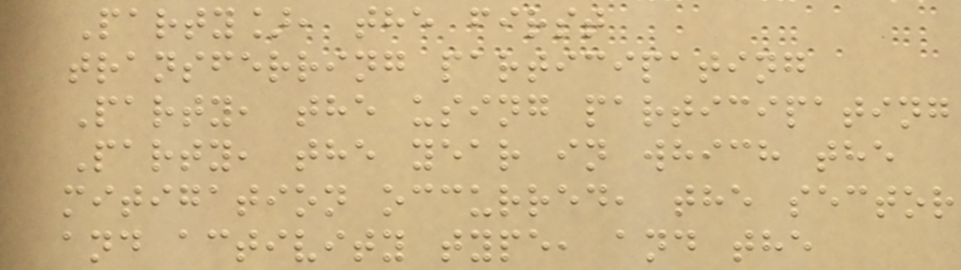Party], the first
transferring participating
Party, the using participating
Party, the year in which the
mitigation occurred, the sector
and activity type, and the
